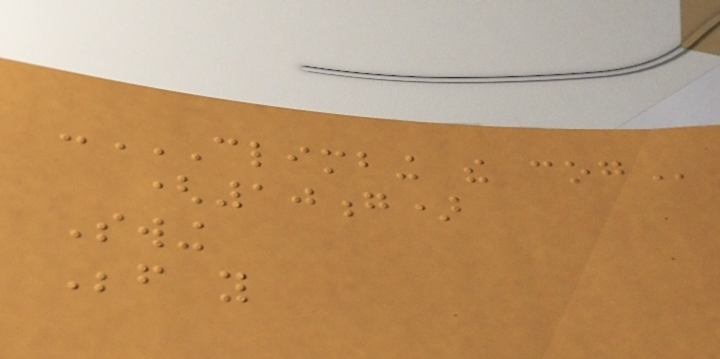-CLIMBING THE COG
(10g)
Swing
Before you
